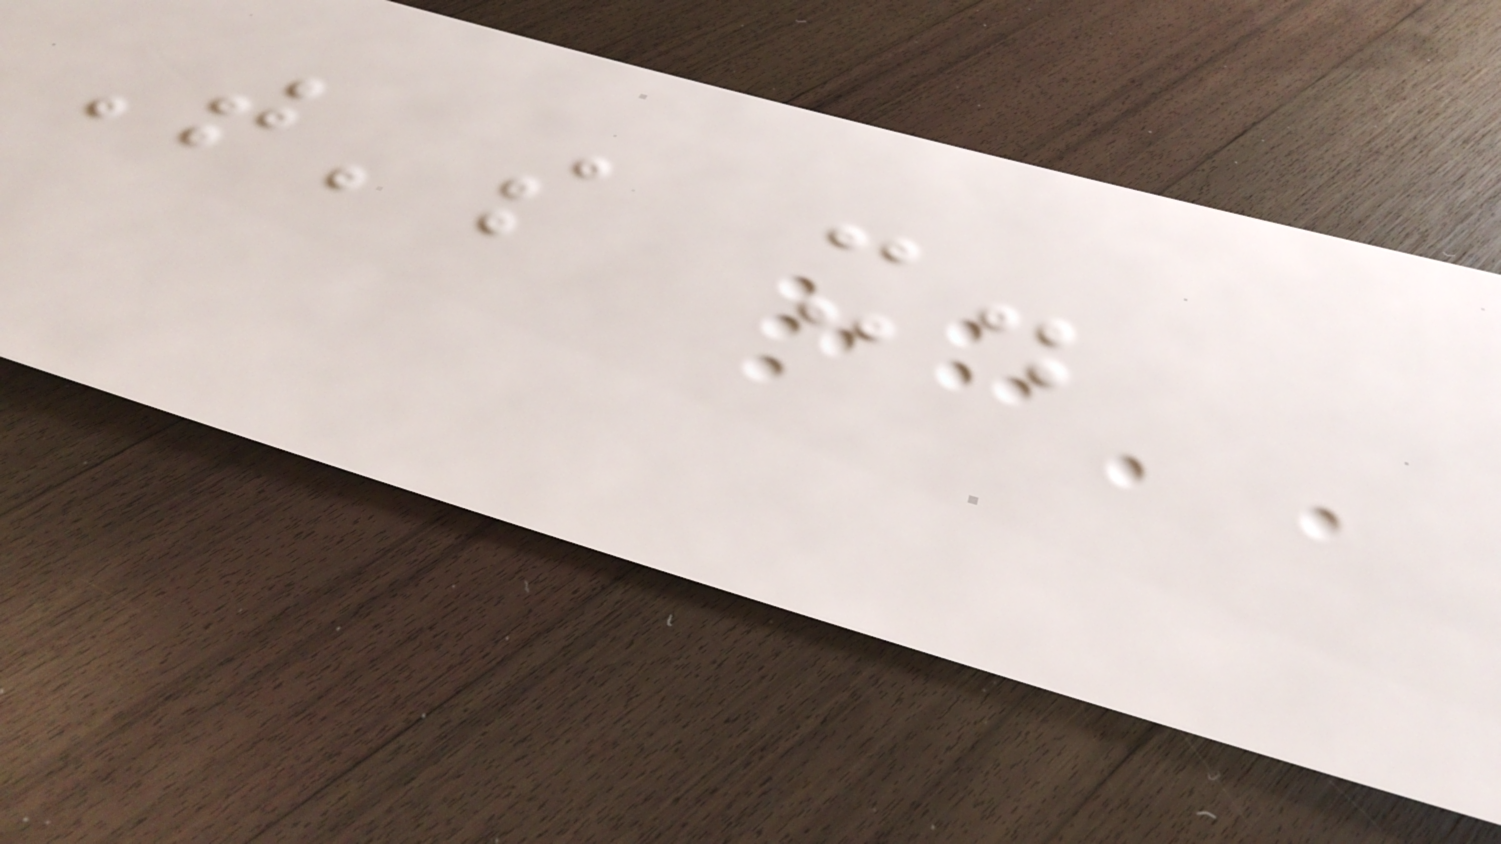That's it.
